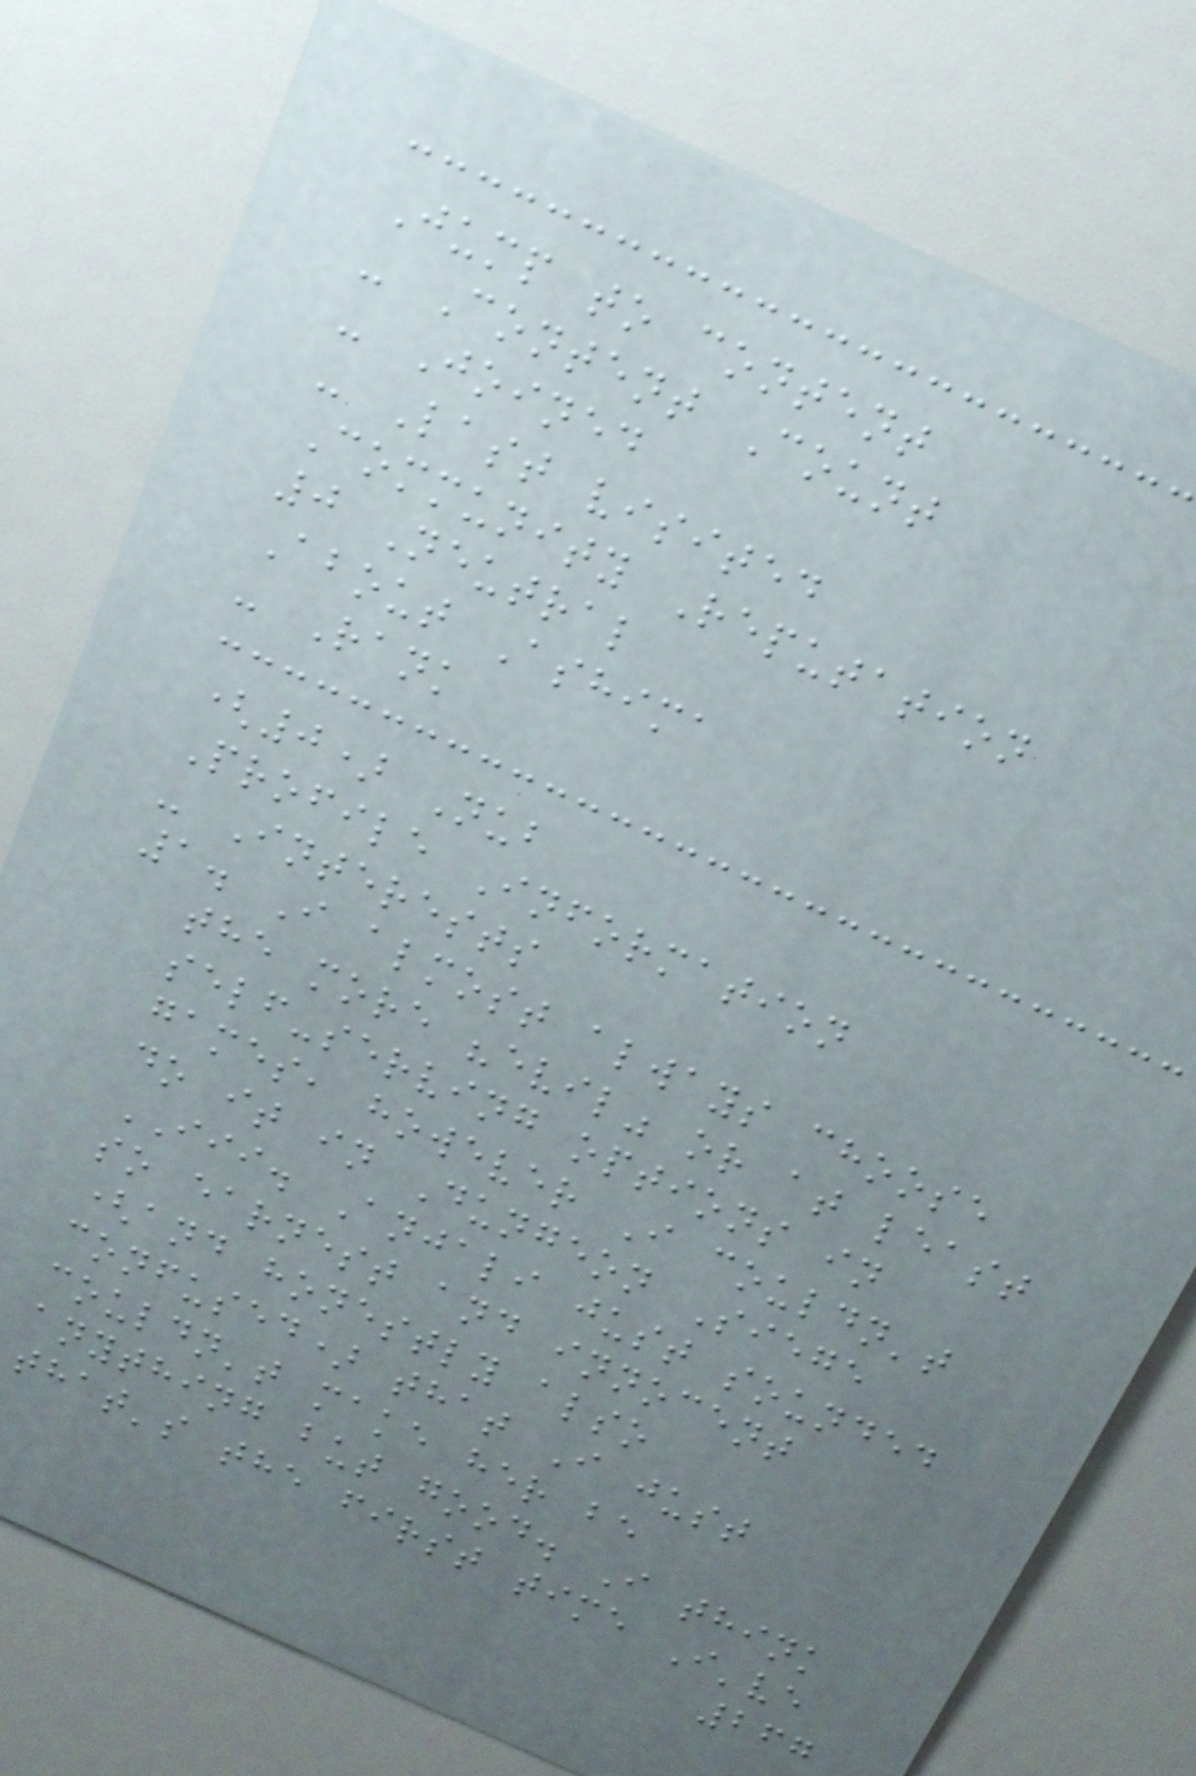Jump to content
- Content Count
- Joined
- Last visited
Community Reputation
0 Neutral
About Ashima
- Rank
(0) Nub
Profile Information
- Interests
1. I almost always choose
the more "evil" or at least
self-serving options in
games, however I couldn't
do it in Dungeon Siege
III. Anjali just sounded
so earnest and innocent
(and honestly also
confused) that I just
couldn't make her be
anything but good. I think
that's the first time I've
267
